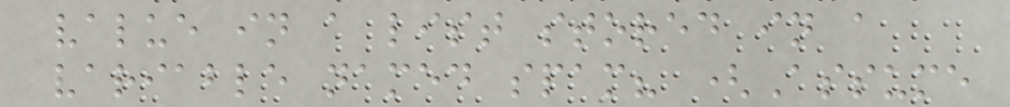value in a list stored in a
variable named spam? (Assume
